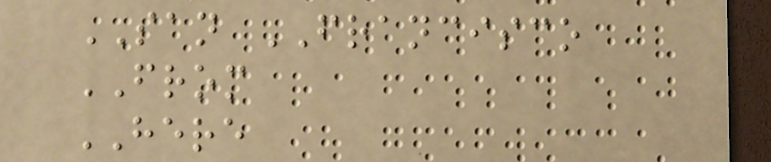SAN FRANCISCO
FROM
HERE
